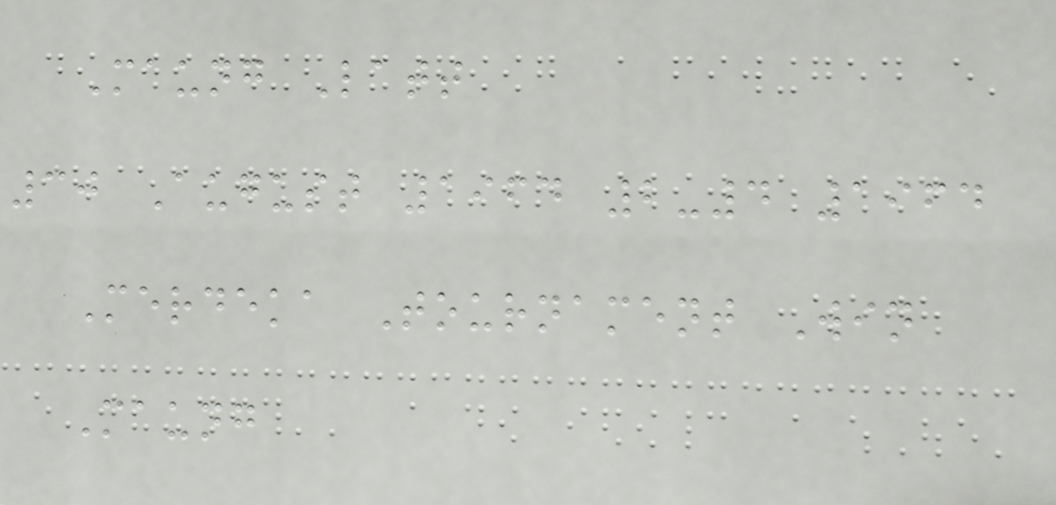Maung Latt
30 August 1964 2-4 1964
Merdeka Tournament Win
Maung
